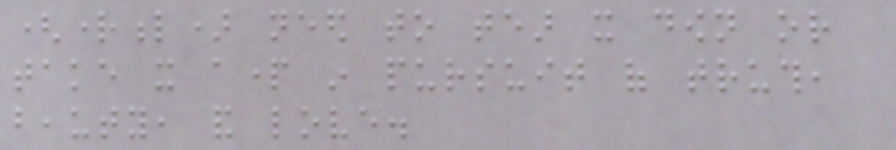(rightful) need to tear it down or
take it apart in pursuit of truth,
beauty, and love.
